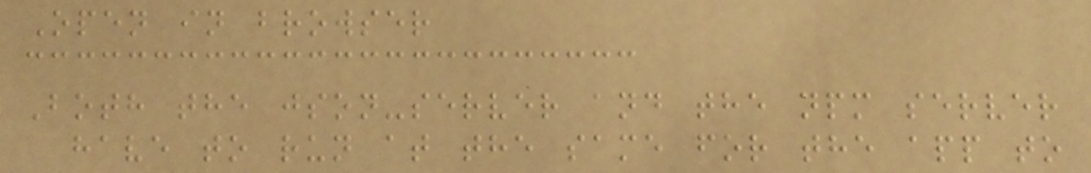Open in browser
Both the json-server and the npm server
have to run at the same for the app to
